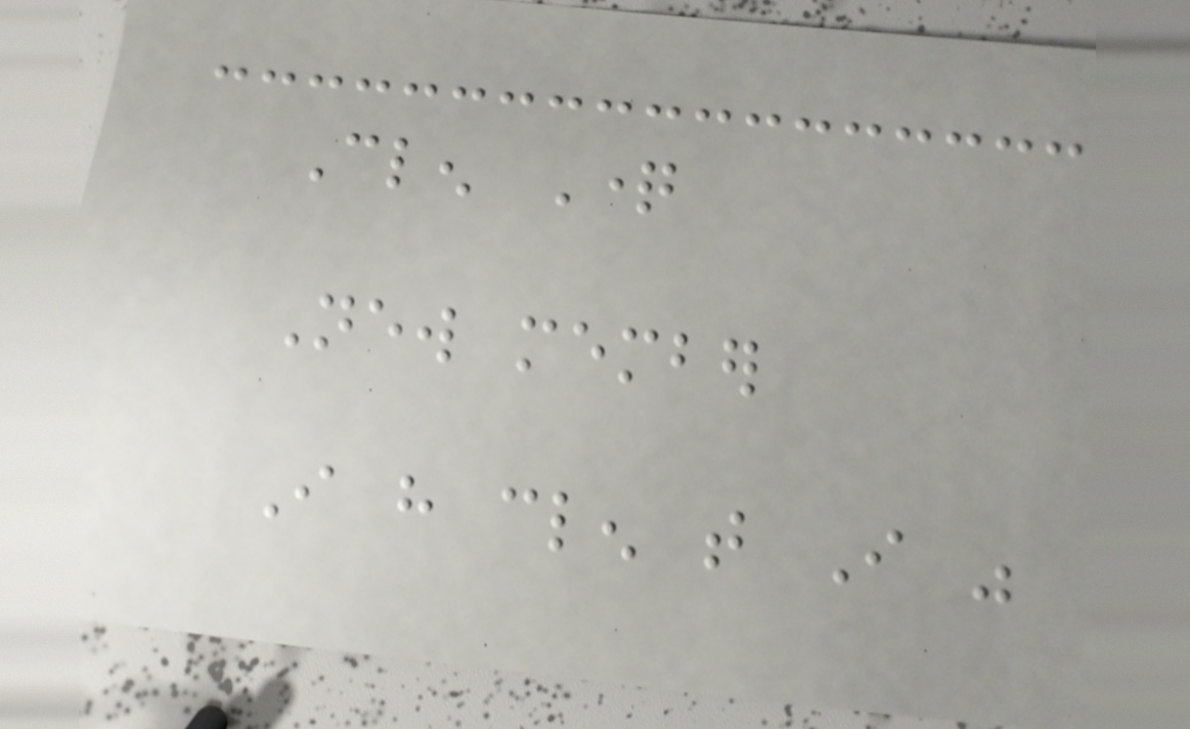Clen Question
New member
I have clen that I was
